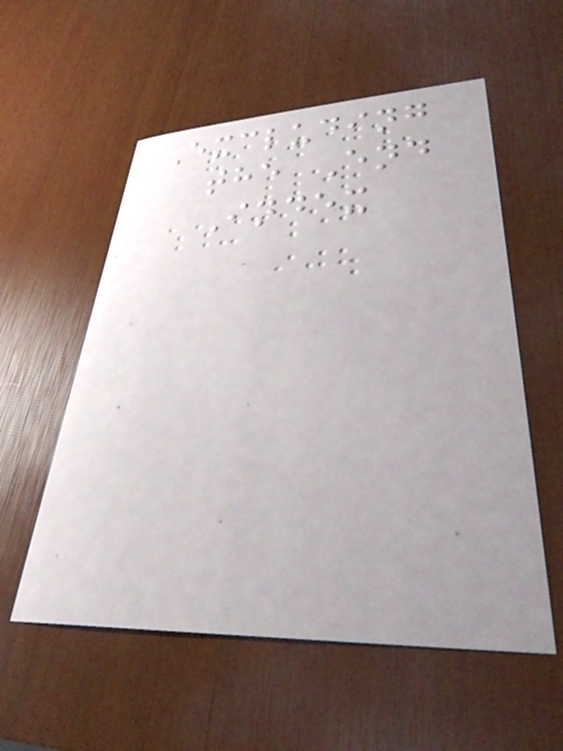Excluding
the End
Index
